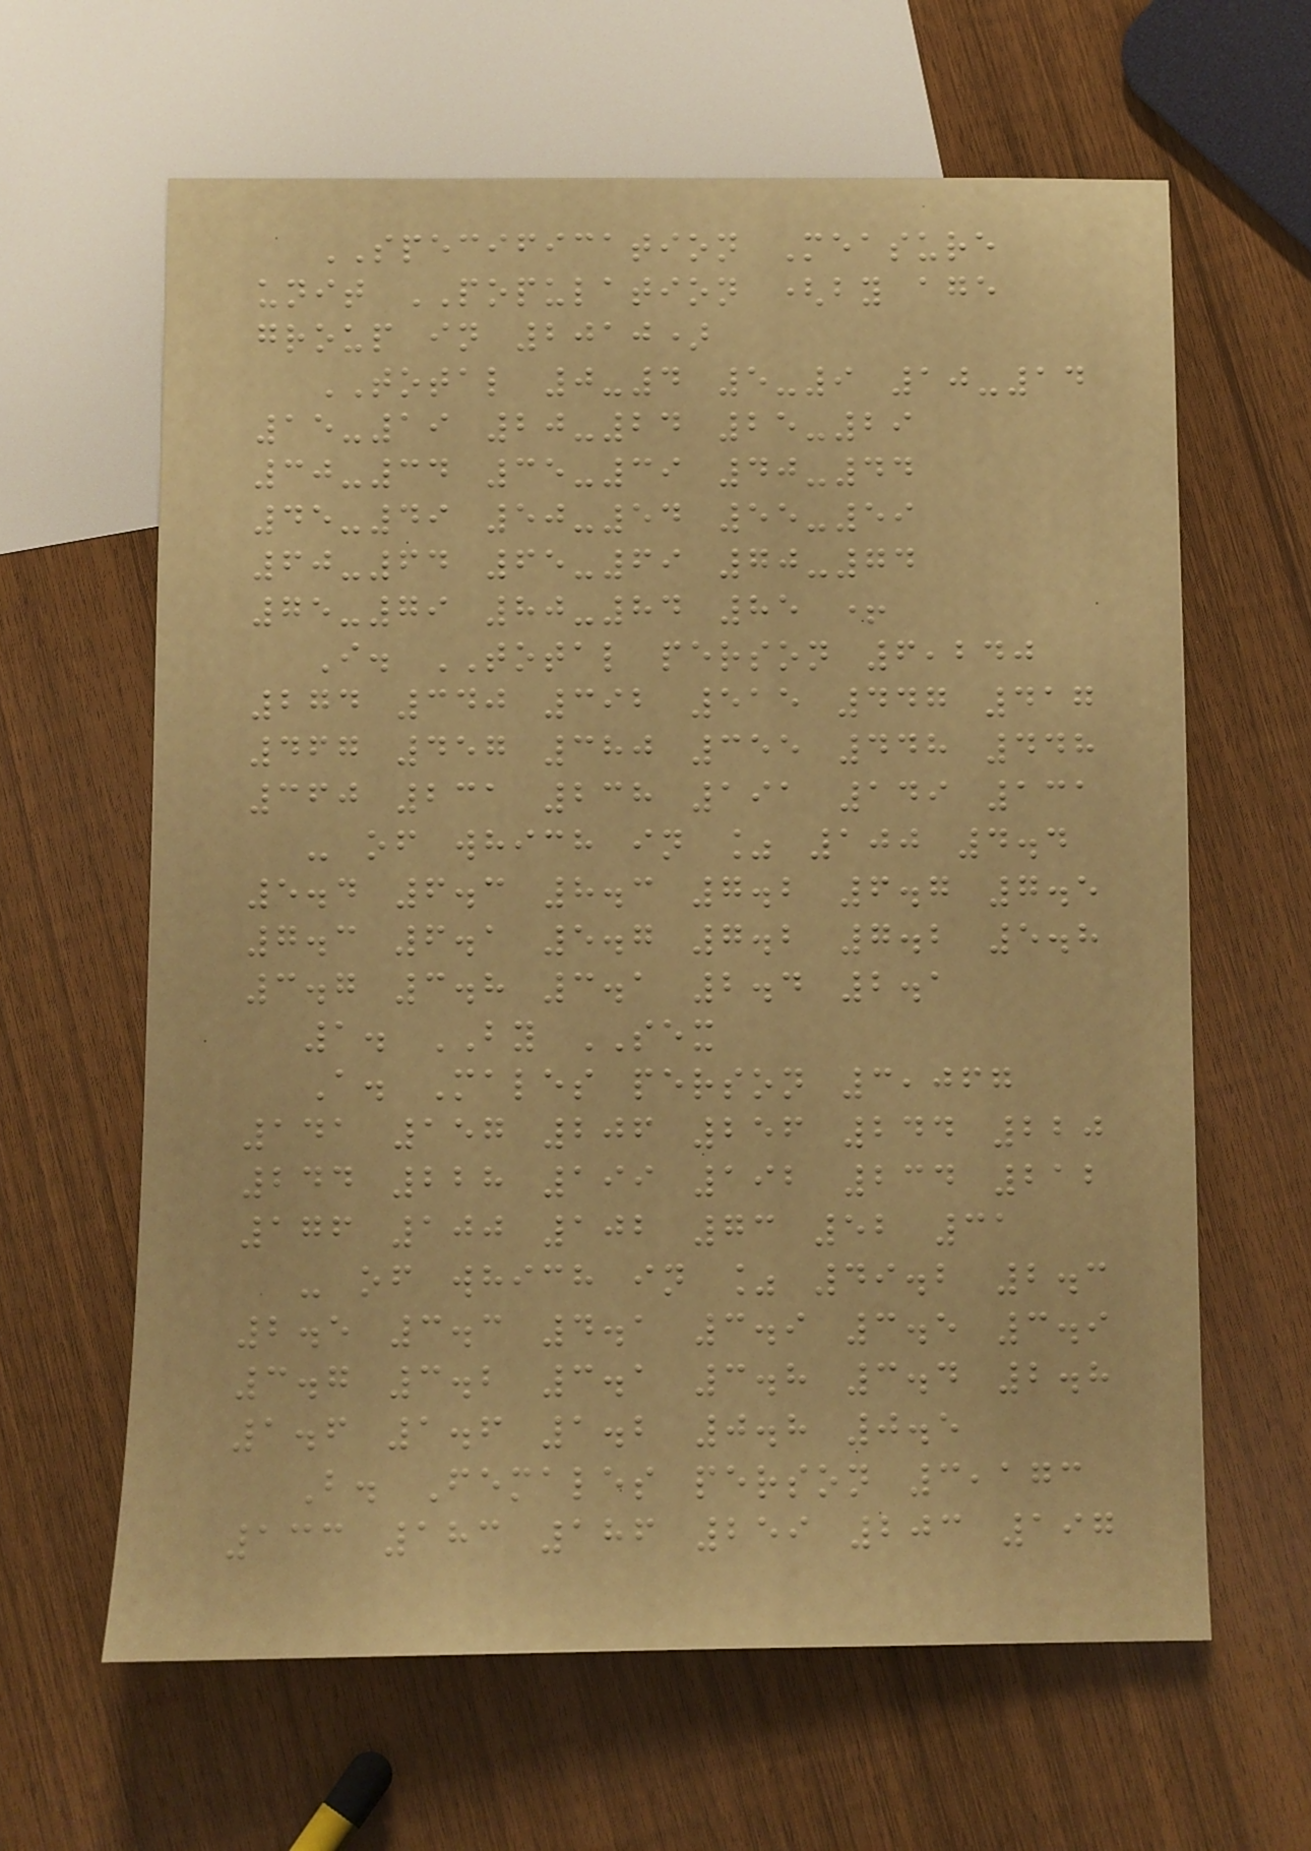SPECIFICATION Measure
unit POPULATION (by age
group in 2010)
TOTAL 0-4 5-9 10-14
15-19 20-24 25-29
30-34 35-39 40-44
45-49 50-54 55-59
60-64 65-69 70-74
75-79 80-84 85 +
I. TOTAL person 6,240
274 340 392 515 447 417
467 457 380 355 448 448
360 231 238 191 149 131
- of which in % 100 4.4
5.4 6.3 8.3 7.2 6.7 7.5
7.3 6.1 5.7 7.2 7.2 5.8
3.7 3.8 3.1 2.4 2.1
1. BY SEX
A. Males person 3,067
141 157 206 256 244 220
244 228 199 192 234 212
176 100 102 73 52 31
- of which in % 49.2 2.3
2.5 3.3 4.1 3.9 3.5 3.9
3.7 3.2 3.1 3.8 3.4 2.8
1.6 1.6 1.2 0.8 0.5
B. Females person 3,173
133 183 186 259 203 197
